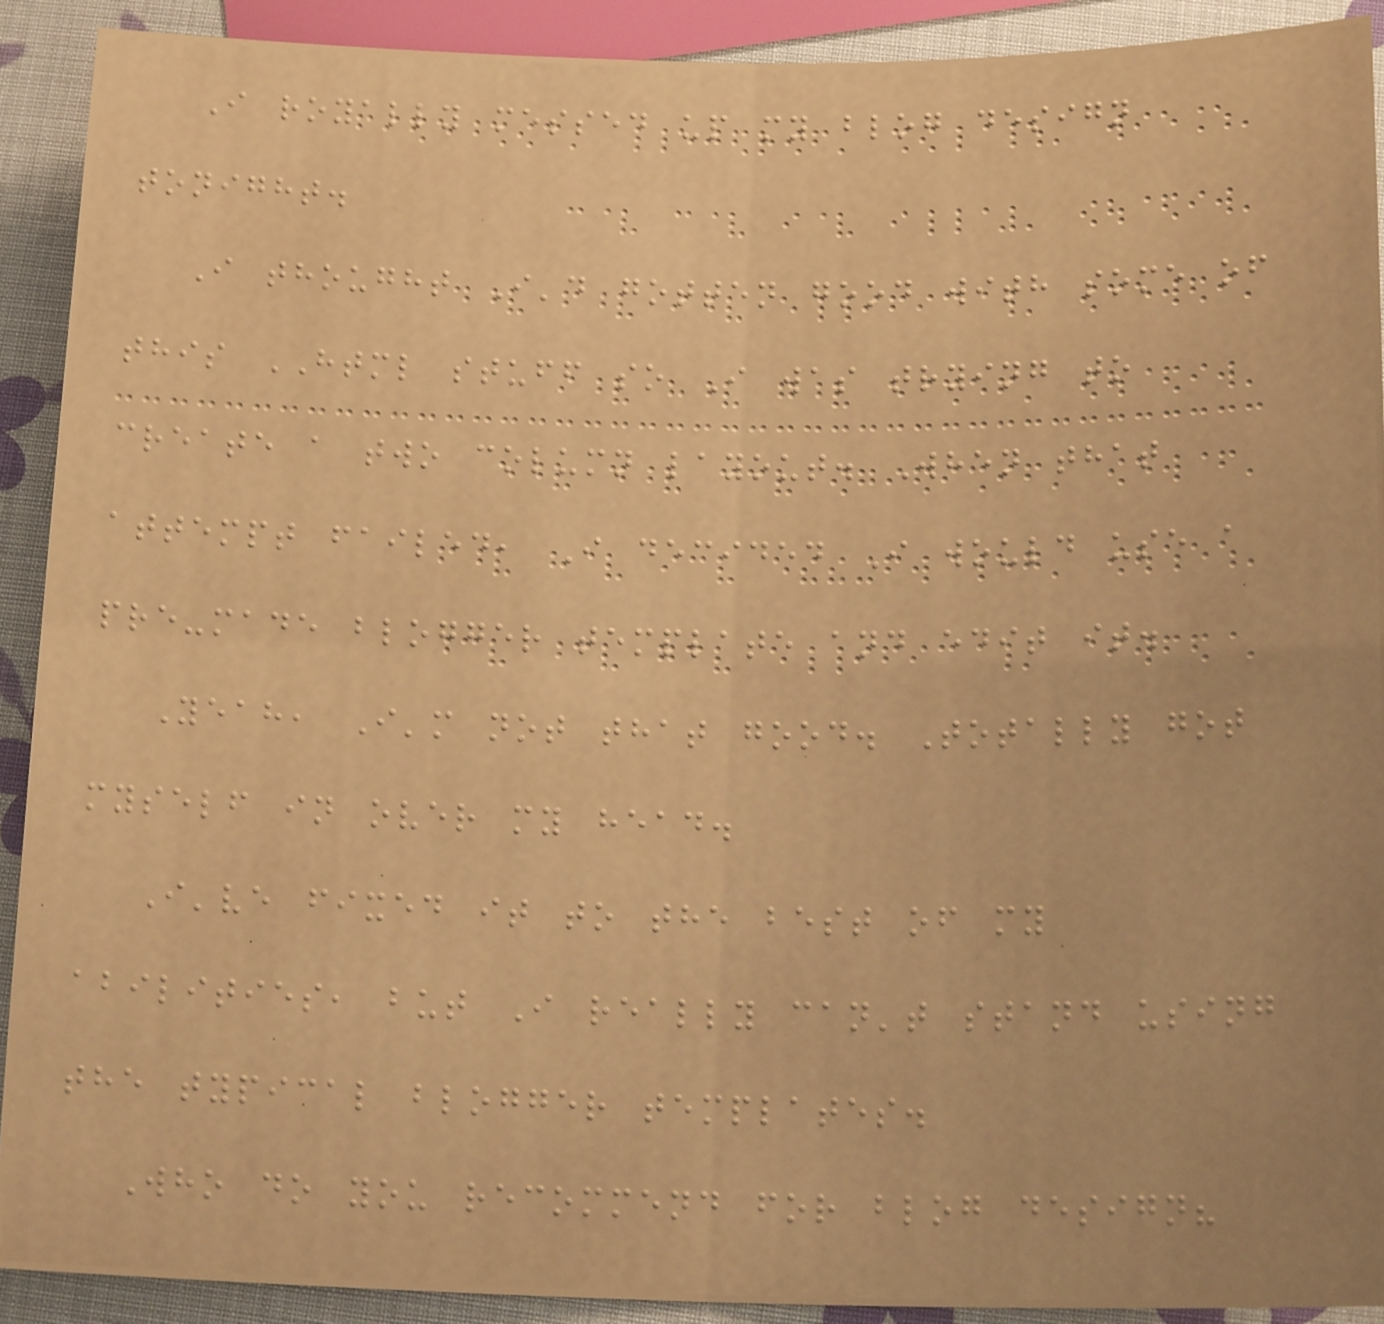I royally messed up my blog design
tonight.
I thought I'd gotten good with some of
this HTML stuff so I was trying to
create a two column layout. When that
attempt failed, I decided I would use a
pre-made blogger template and edit it.
Yeah, I'm not that good. Totally got
myself in over my head.
I've fixed it to the best of my
abilities, but I really can't stand using
the typical blogger templates.
Who do you recommend for blog design?
